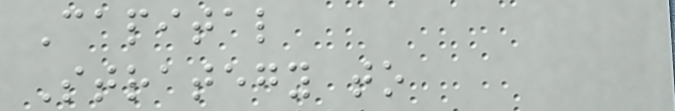Capital
Strategy to
